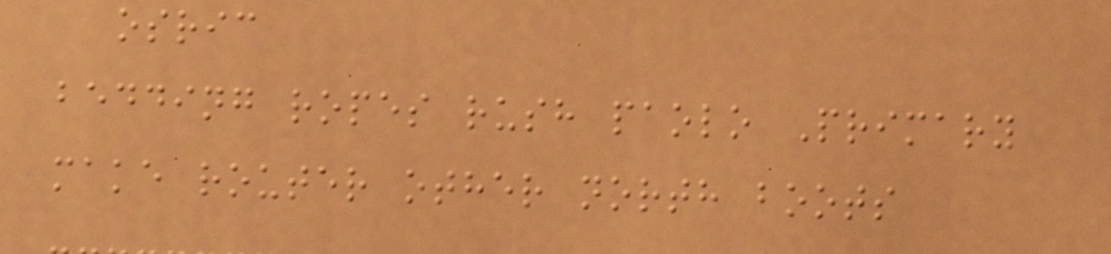osric
bedding ropes rush paolo Primary
make router other north boots
